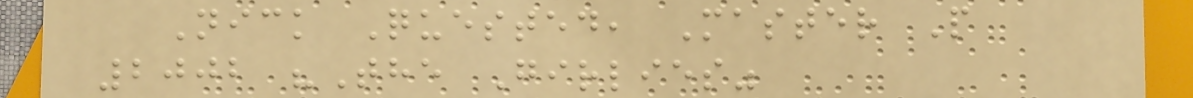Nick Quested, Master P
2002 "The Girlies"
